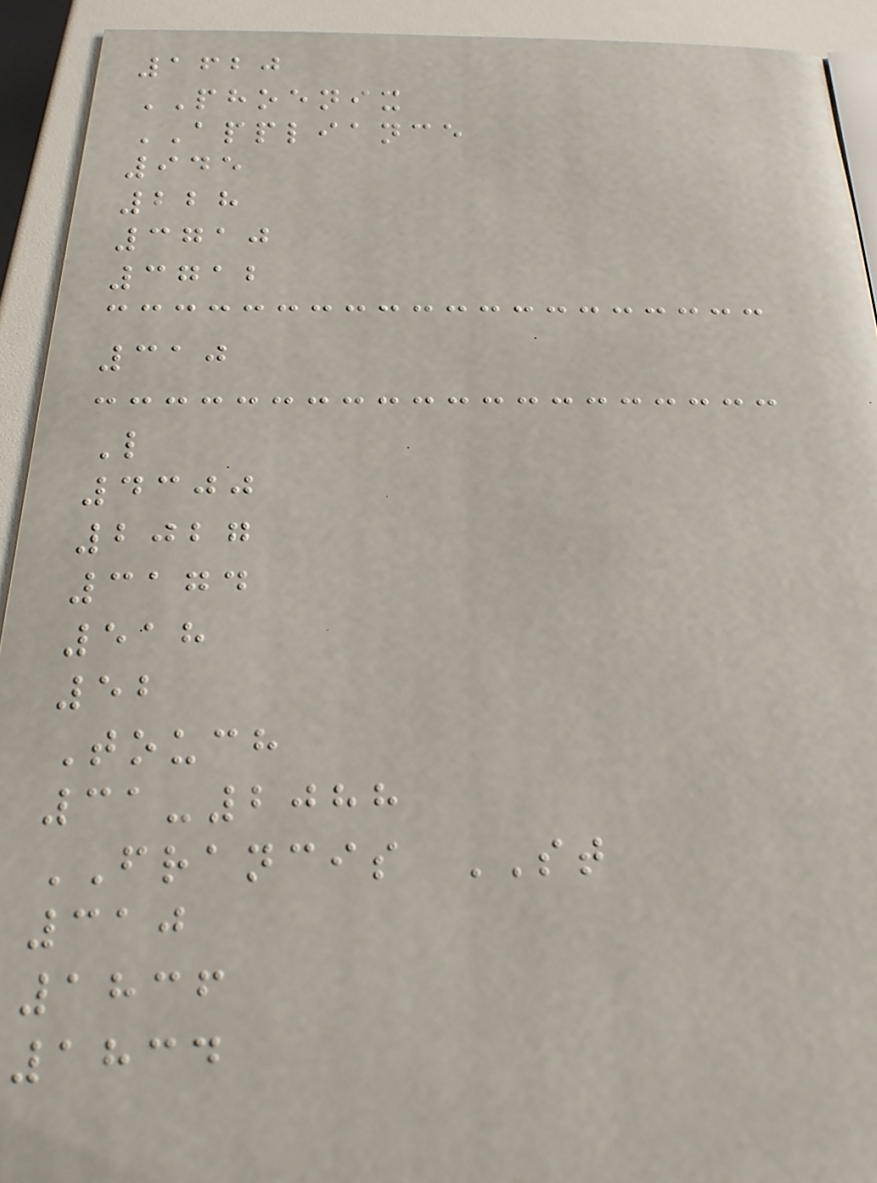1620
PHOENIX
APPLIANCE
945
228
3710
3712
310
L
4300
2027
3174
518
52
Touch
31-2088
FRANCIS ST
310
1836
1834
